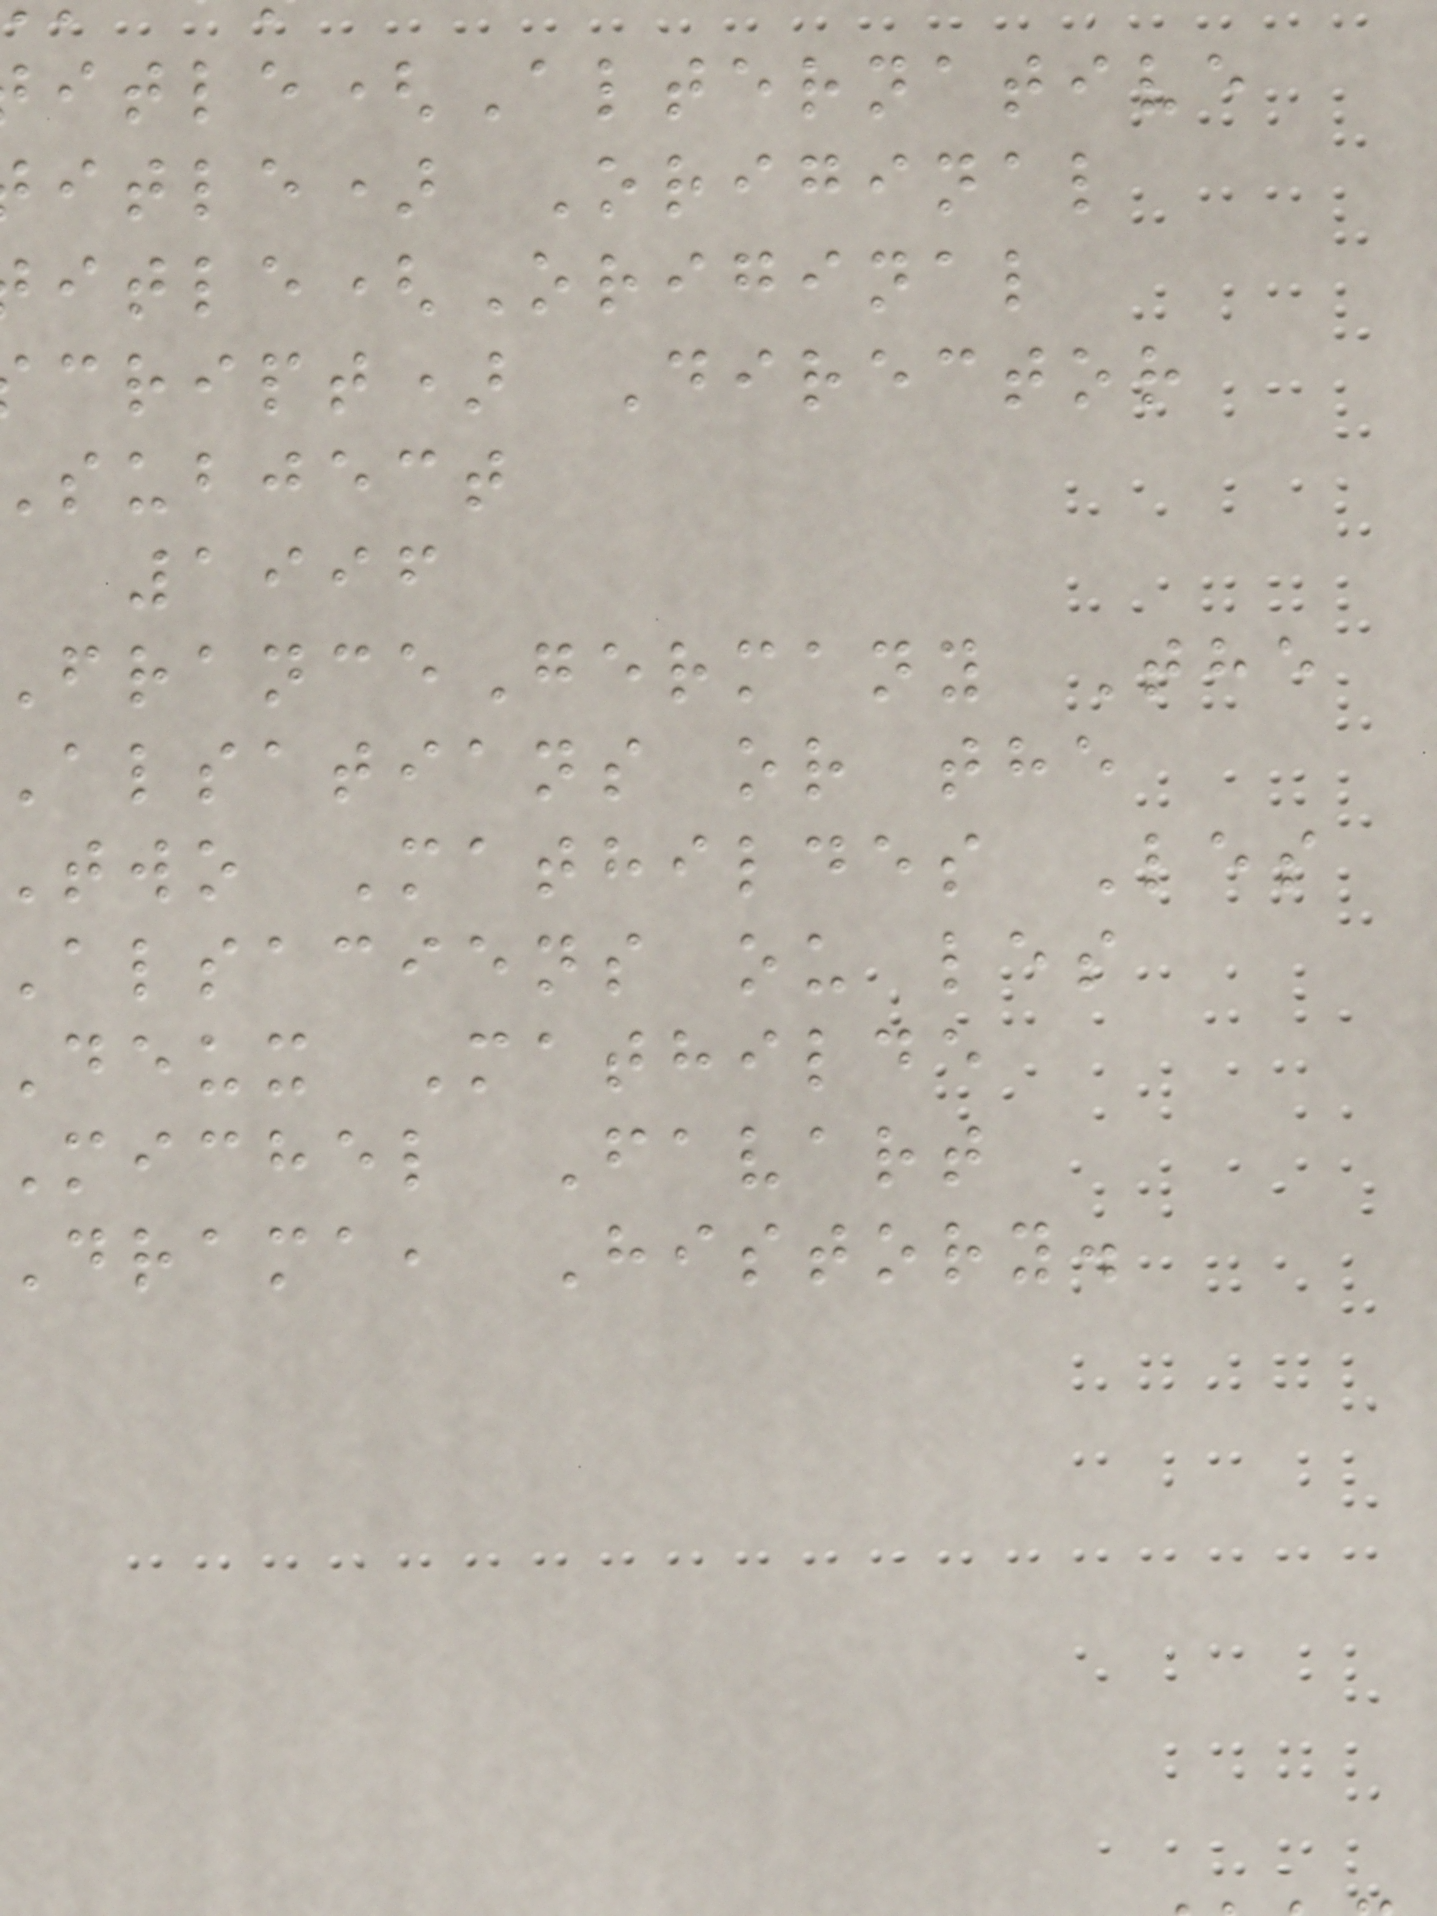itle(Alternative
itle) Original
itle(Original
cript) Director
subject
1996
ranceGermany The
alsatians or the
two Mathildes Les
alsaciens ou les
deux Mathilde
michel Favart
drama, History.
